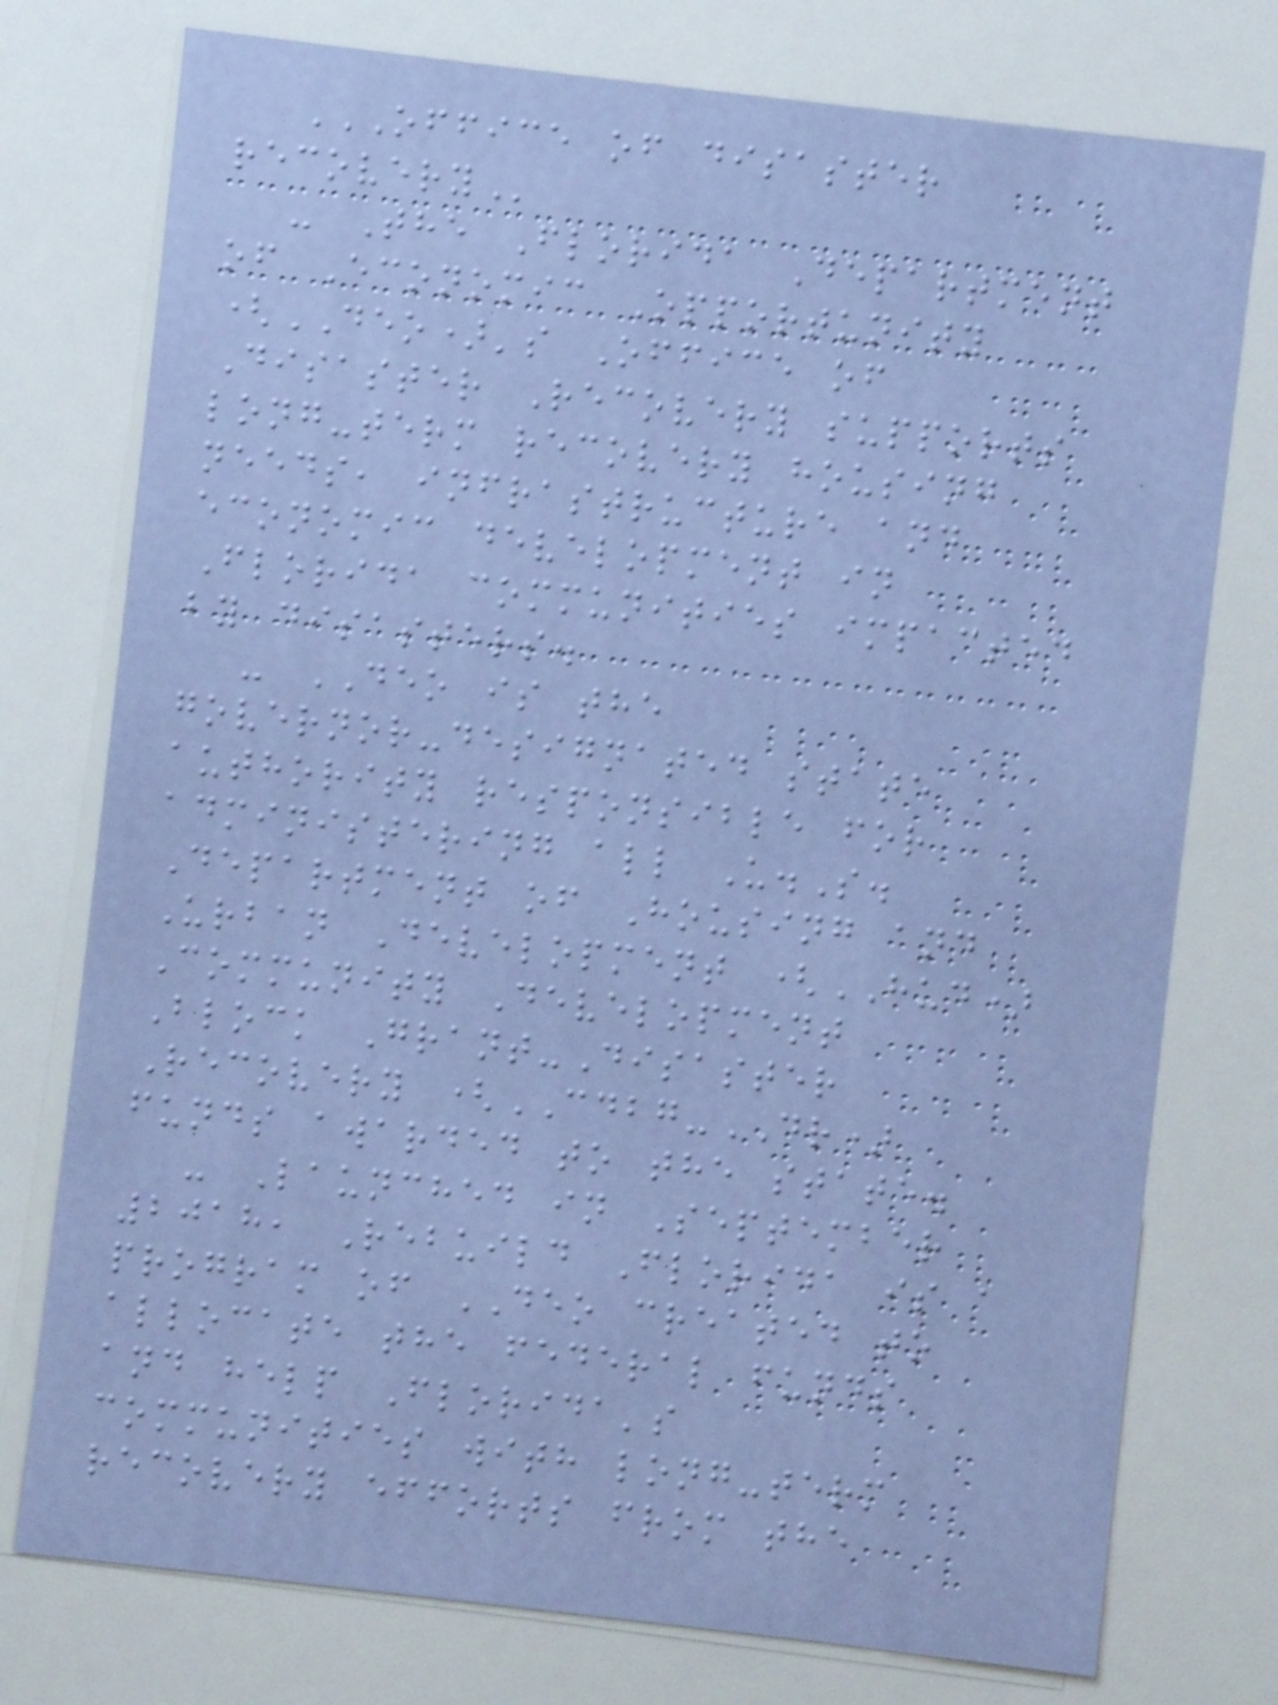OFFICE OF DISASTER
RECOVERY
- The Florida Department
of Economic Opportunity
(DEO)'s Office of
Disaster Recovery supports
long-term recovery housing
needs, infrastructure and
economic development in
Florida communities impacted
by disasters.
- DEO is the
governor-designated state
authority responsible for
administering all U.S.
Department of Housing and
Urban Development (HUD)
Community Development
Block Grant-Disaster
Recovery (CDBG-DR)
funds awarded to the state.
- Launched in September
2018, Rebuild Florida is a
program of DEO created to
allocate the federal funds
and help Florida's
communities with long-term
recovery efforts from the
